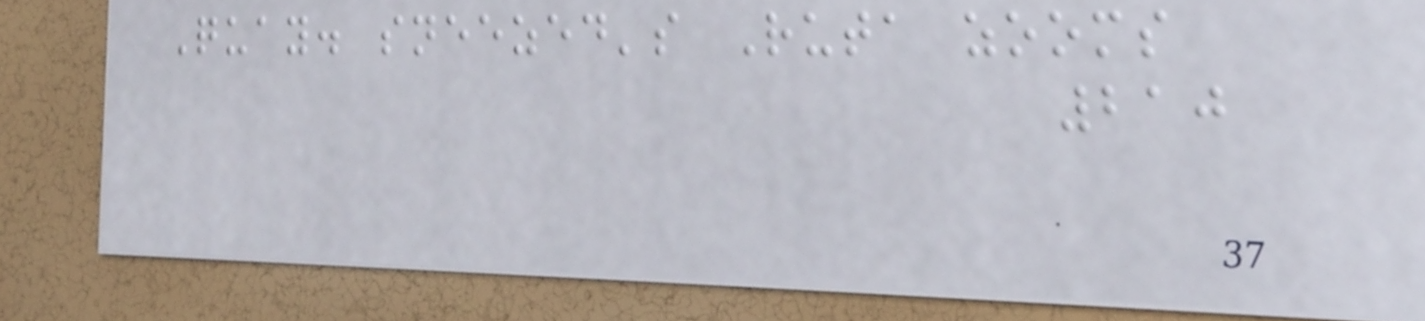Quay. sneezed's Ruta zooms
210
